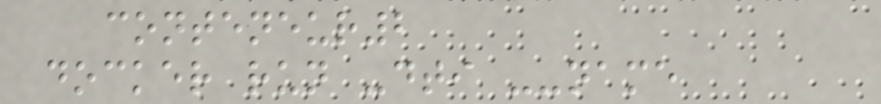conteneur2
docker run -dti --name
